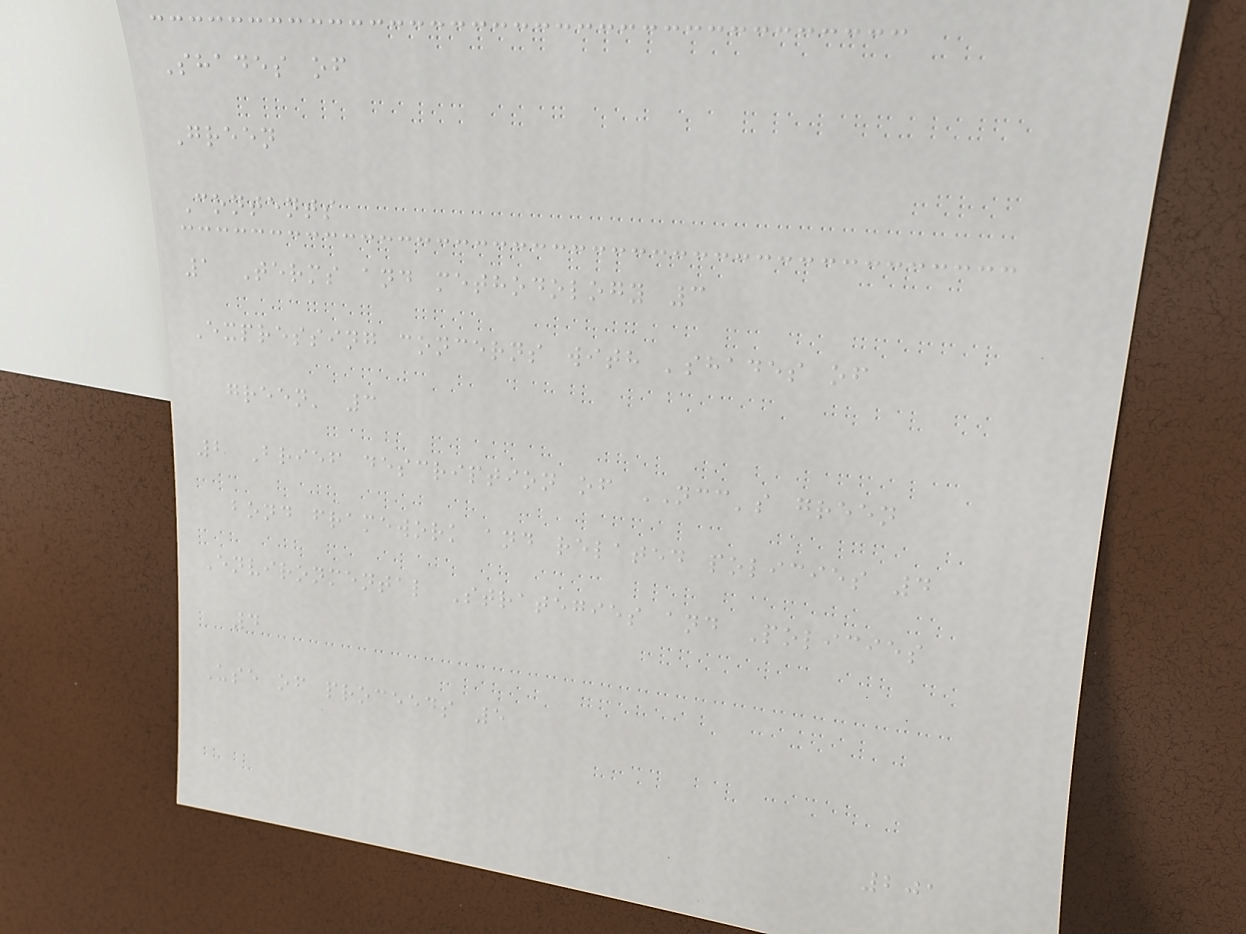Shades of
Green
Contents
1 Terms and methodology 3
Expressing concerns with 'shades of
green' 3
2 Brief description of NCC's green
bond framework and related policies 4
Environmental Strategies and Policies
4
Use of proceeds 5
201
